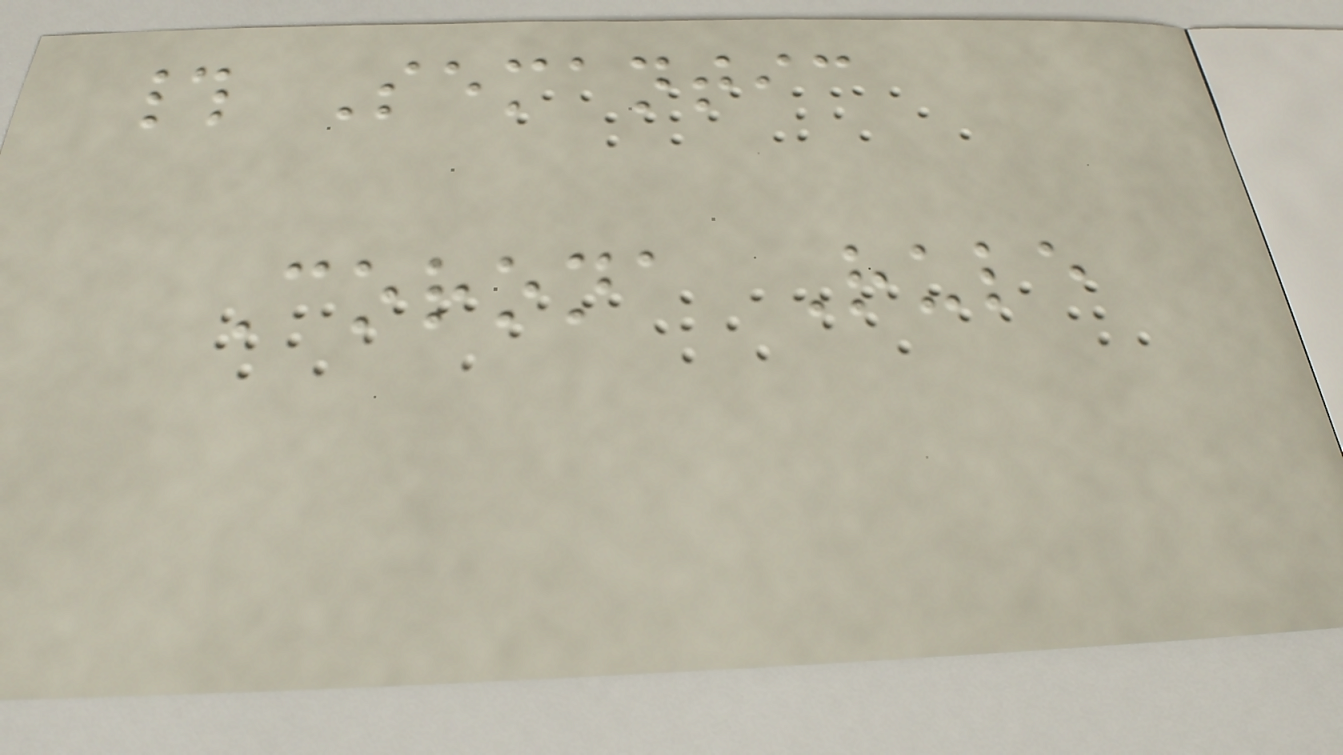# Semantic
Corona Rule
